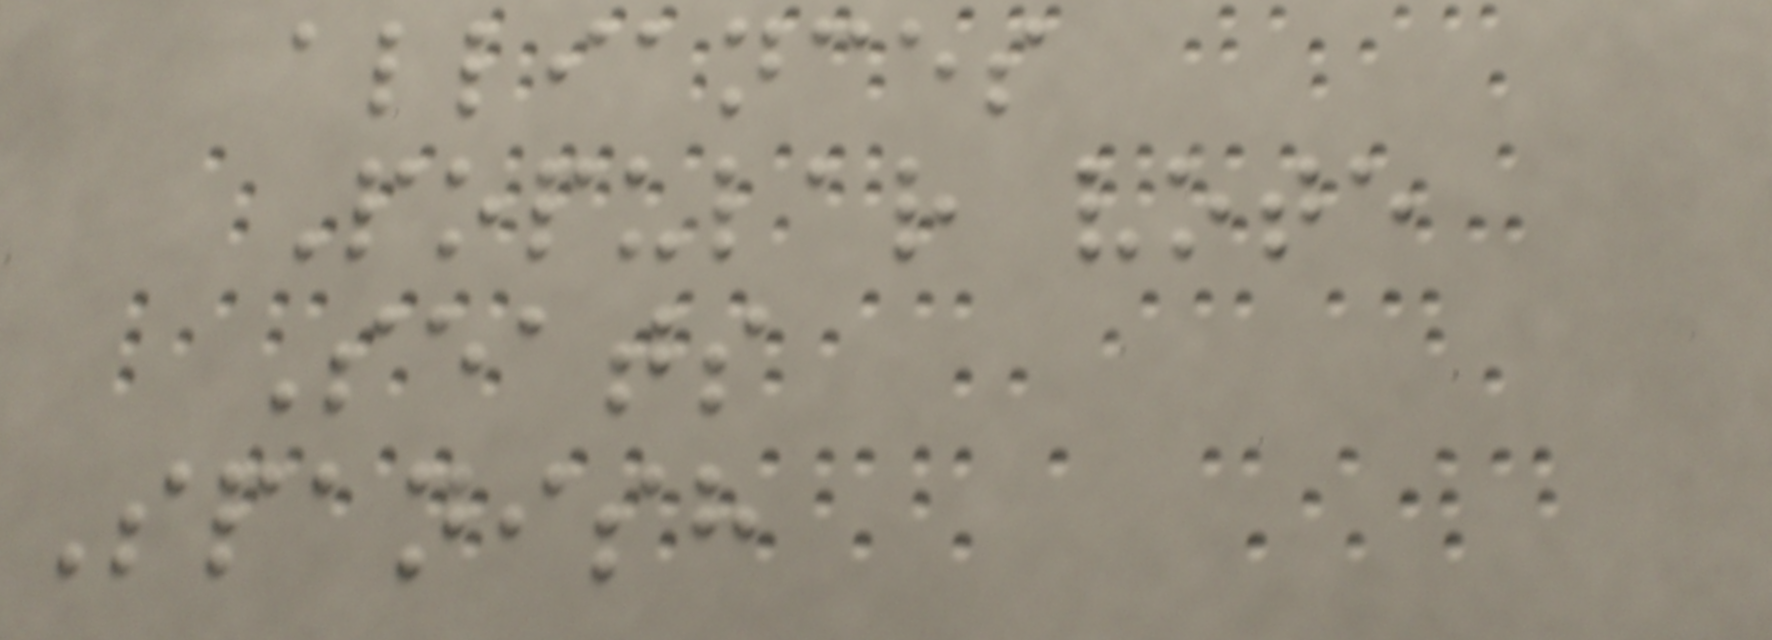alliances
Popular vote
Seats
Spanish
